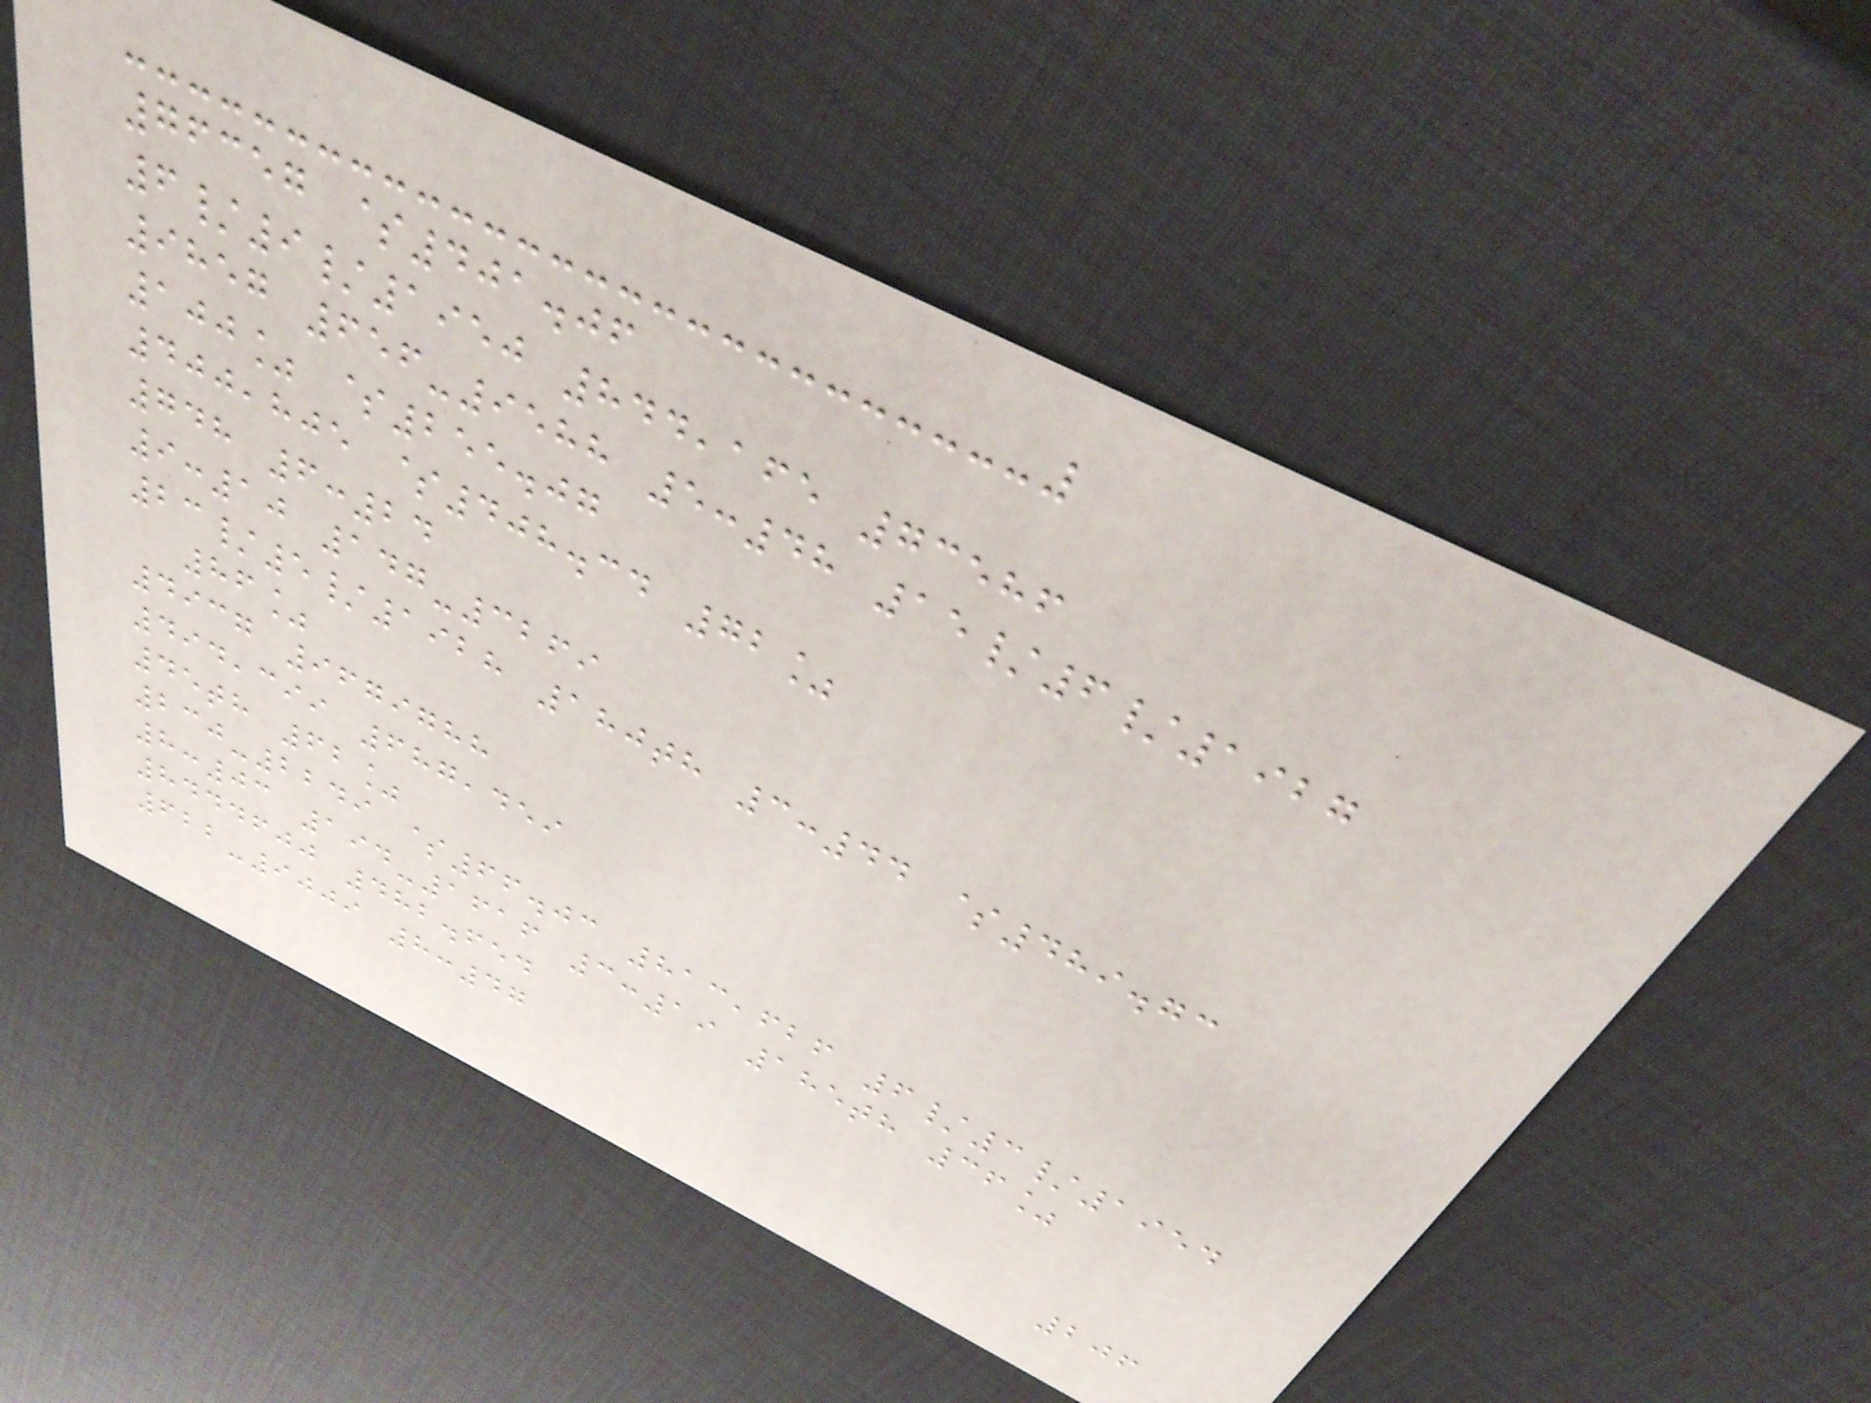76357 $401.06
6/9/1950 844,165 73586
9857 656-9588 5:48 15/6/1927
100% $255.07
400,805 $408.34 72%
748 6:24
9:10 147-3269
23/5/1928 180th 3:44 $489.73
86%
4937 9679788
494,399 687,459
45th 62%
230-2249 $66.03 813,626 6/3/1954
8:03 194-1616 3:19 185th 36%
8444600 482.654
622-9009 8:47
206
